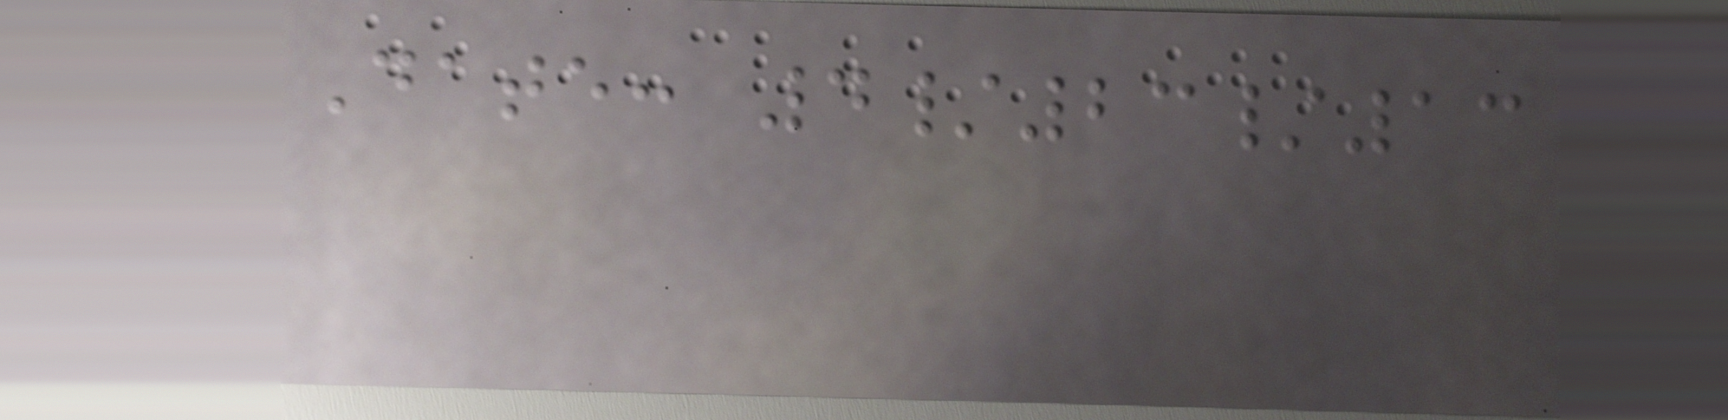Date: 4/23/13
